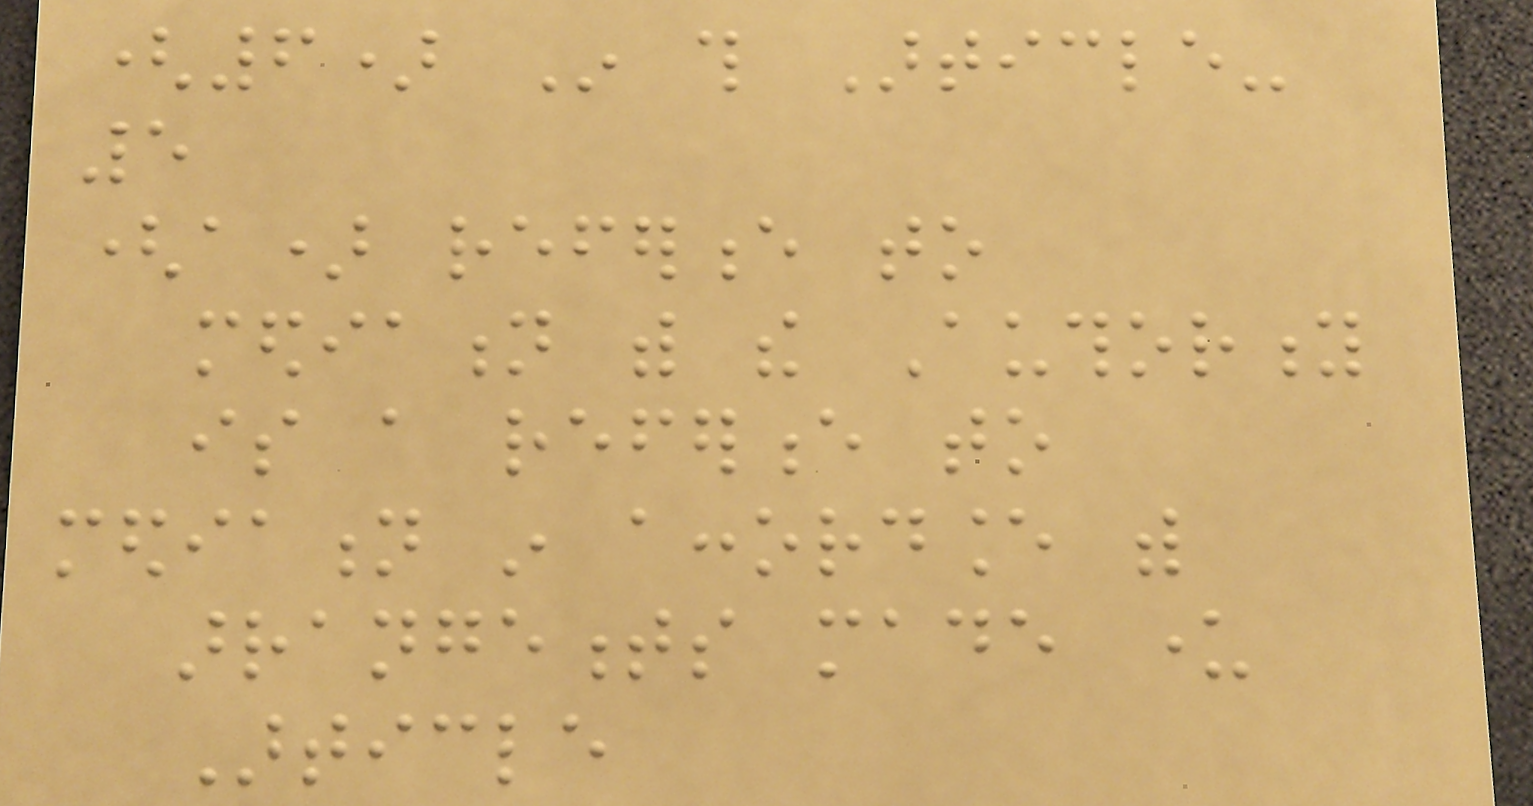(6) In this Article-
5
(a) reference to
mediation with the Authority
is a reference to
mediation in accordance with
arrangements made under
Article
